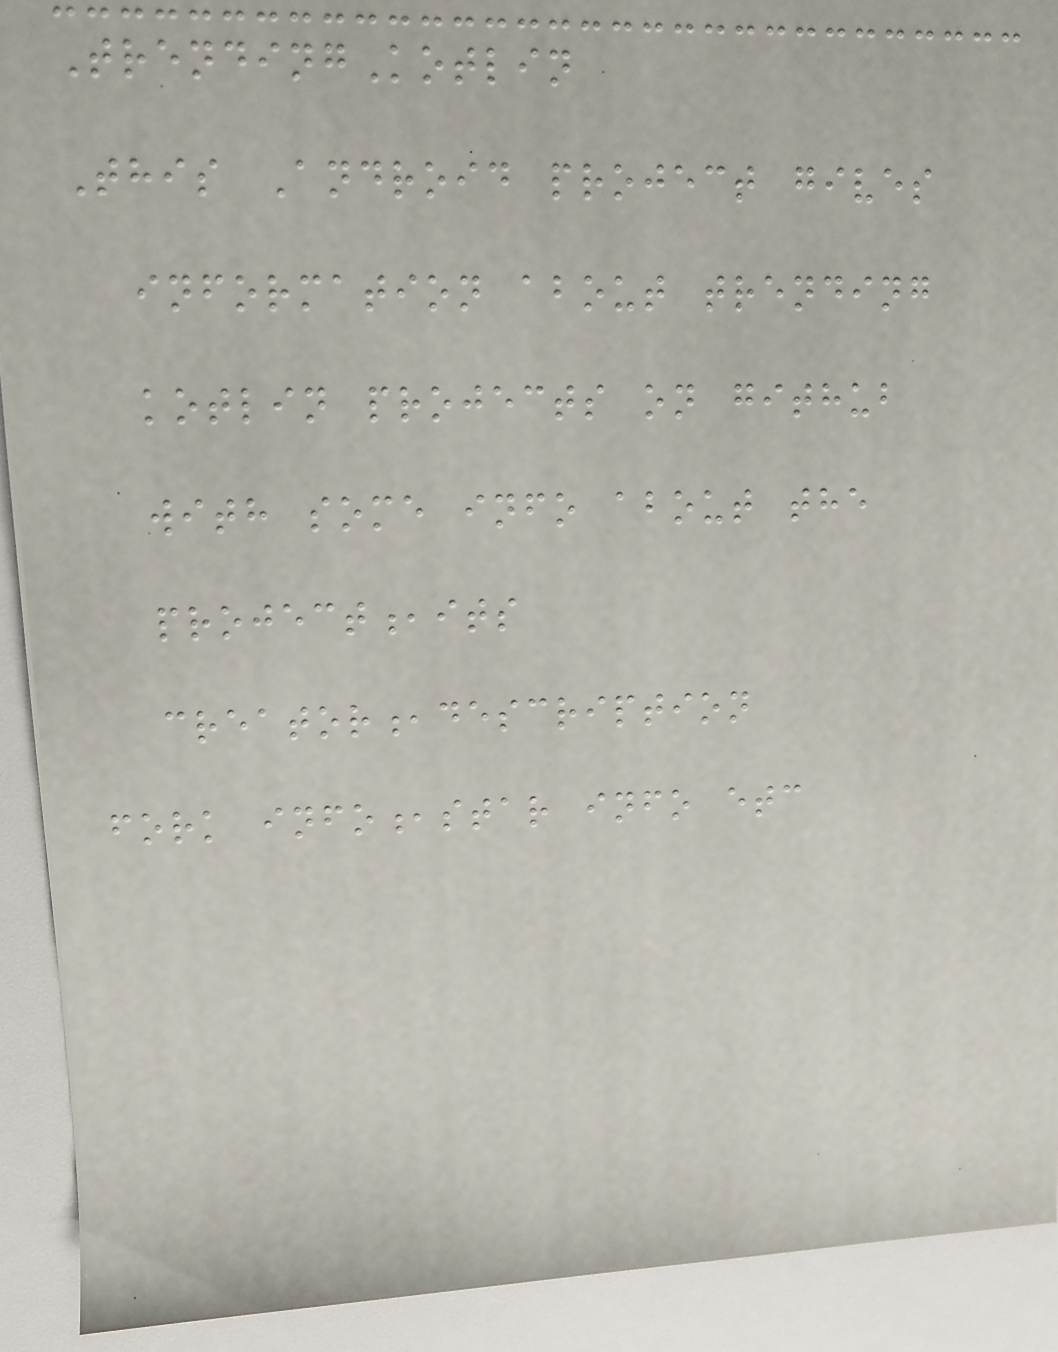TrendingKotlin
This Android project gives
information about trending
kotlin projects on github
with some info about the
project,its
creator,description
fork info,star info etc
